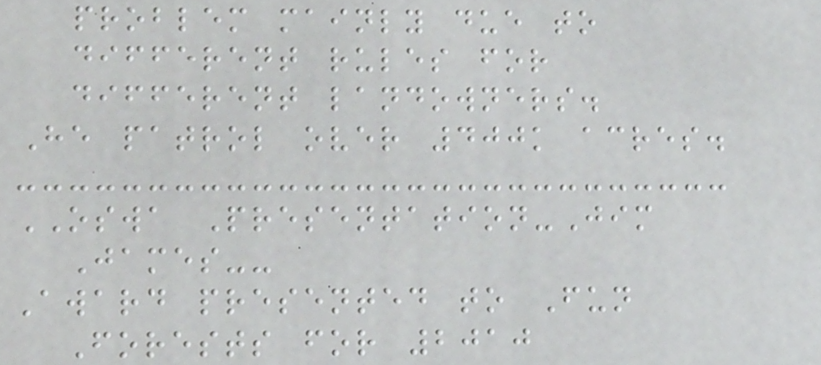problem mainly due to
different rules for
different landowners.
He patrol over 400k acres.
OSWA Presentation-Jim
James--
Award presented to Fun
Forests for 2010
